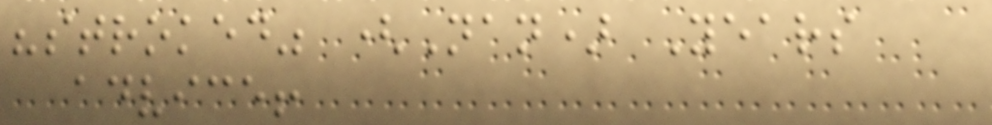"stroked" (Nan) Years
advice!
